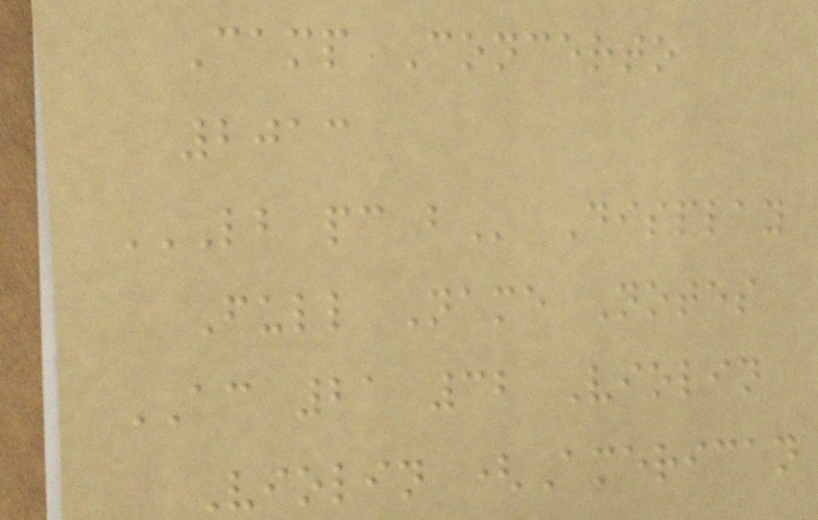Camp Concerto
2013
LB PC B Display
Full Name Notes
AC 21 32 Violin
Violin (American
